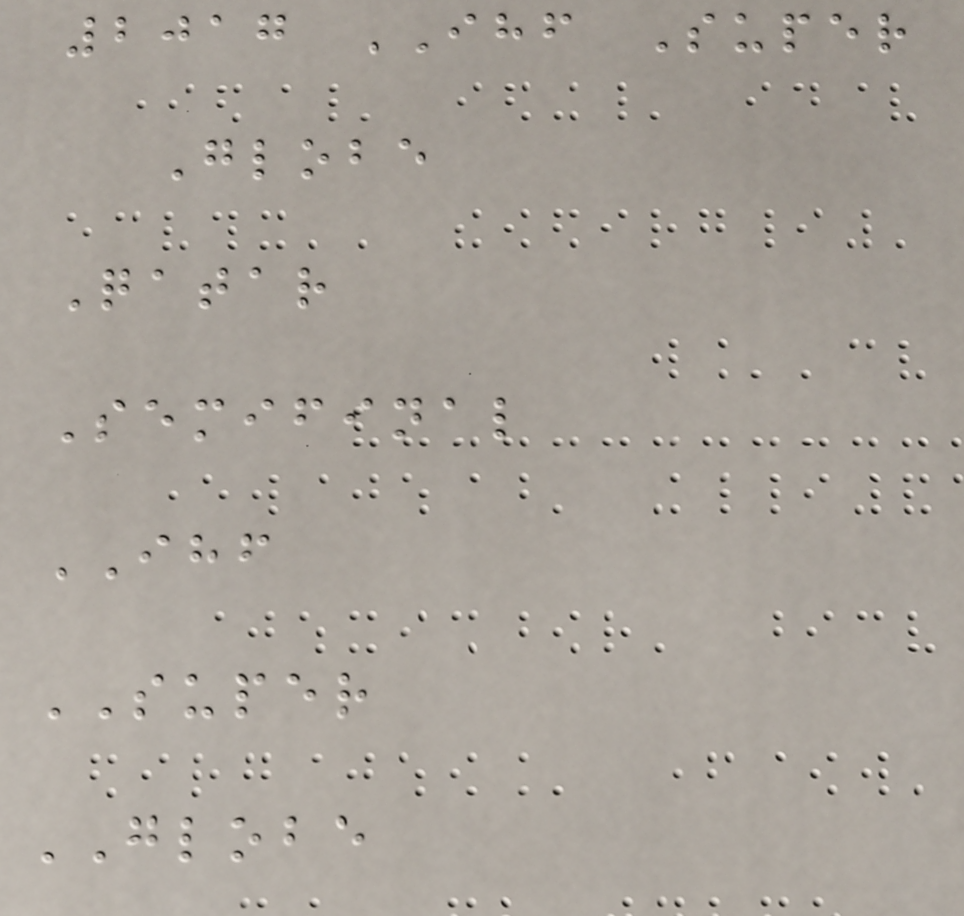2017 IHF Super
Globe
Qatar
Semifinal
IHF
SUPER
GLOBE
